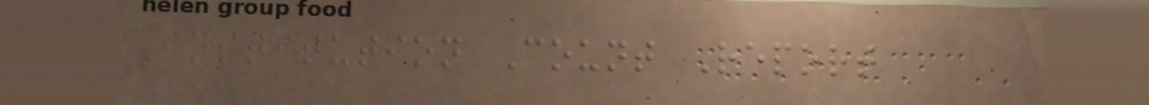Institution Count Report
